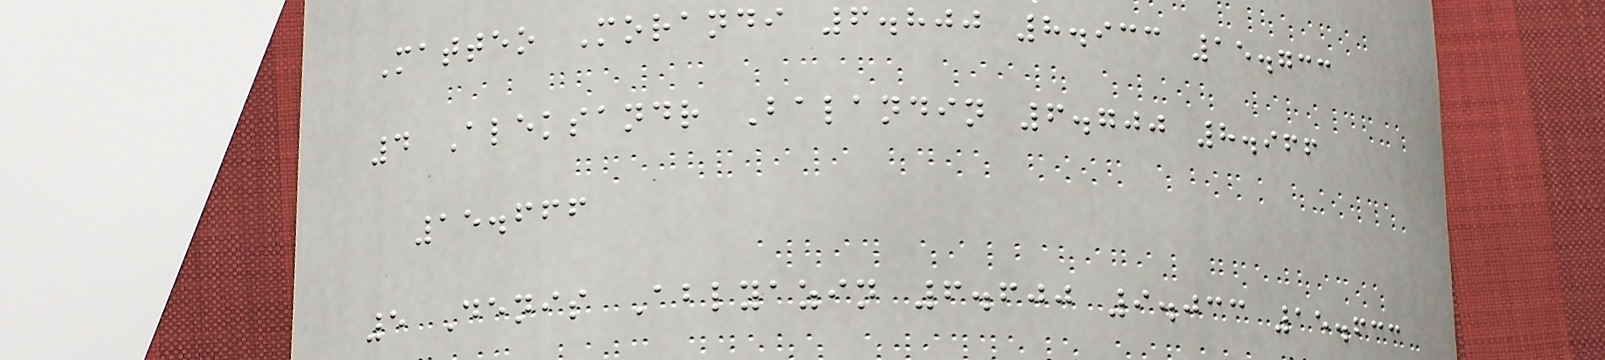Matteo Morandi 6.800 8.933 15.733
4 Aleksandr Balandin 6.700 8.966
15.666
5 Denis Ablyazin 6.600 9.033 15.633
